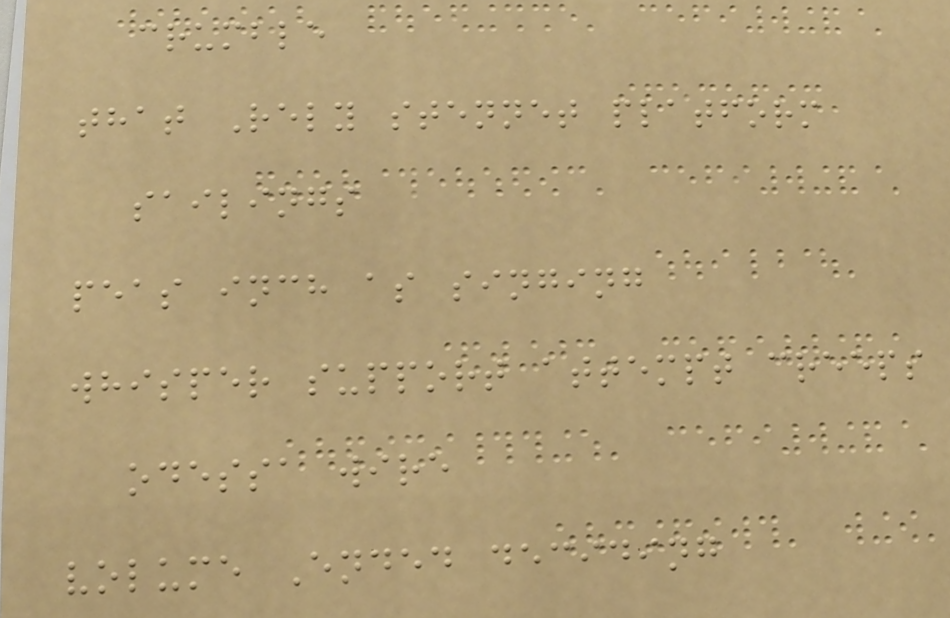crumble
that Rely stennet platform
sailings
peas inch as singing
whisper support attempt creeps
odessa wire
volume Ended deciding
